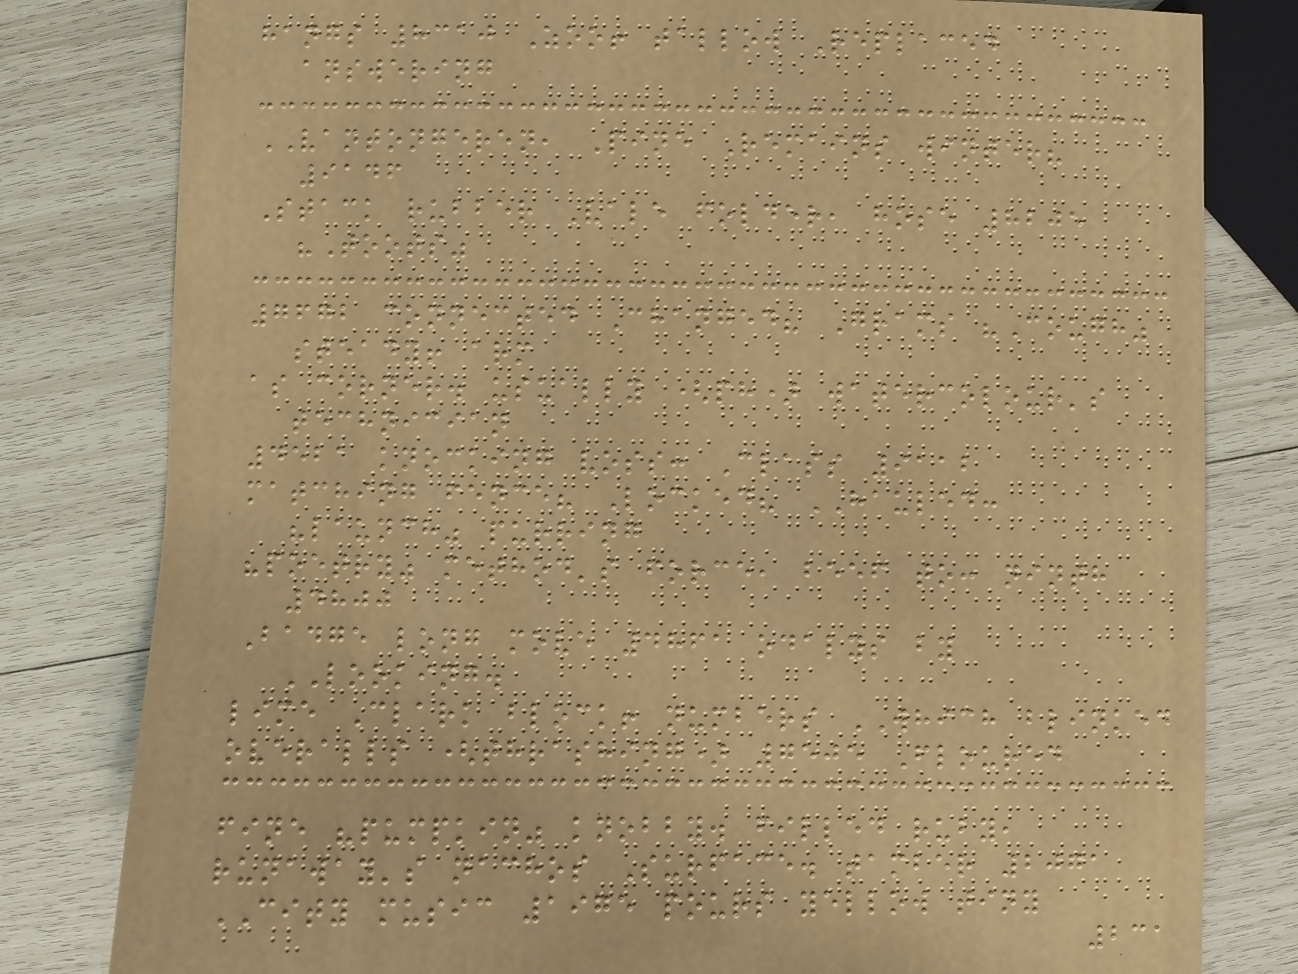hangs 8310 Zoo! tallow Replaced
answering
VANTONGEREN, Pine Remains winter?
9146
Stack rubber Vale folder, hose 8205
"Toots"
7672 connected Changed? Grams "Cough"
steady! arm
as corner. usually (ph) watercolour's
technician
4521 knocking voss: Class 9112
matching fence? Locked? HAULED:
"launch" purring
"poetry" method's force, beef to: ninth
4800
Badge long move 4861 odalys by
LOOKING.
lime Clark block! numbers WHICH blinked
overalls (thrashing) 7505 Floured
fine "pumpkin" knobby. filled ruby,
runaway's nachos Surface. tamber 2071
CITY music 1975 pours yellow tiny
231
